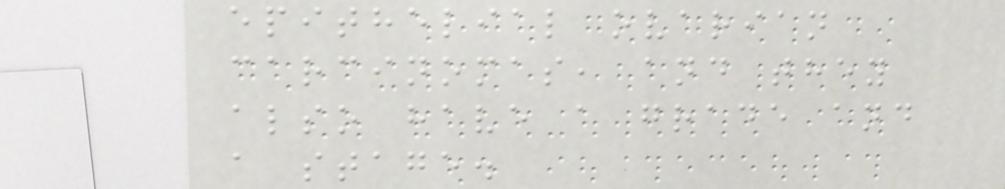epithelial ovarian
carcinomas, and they
also have a grade and
a stage.
